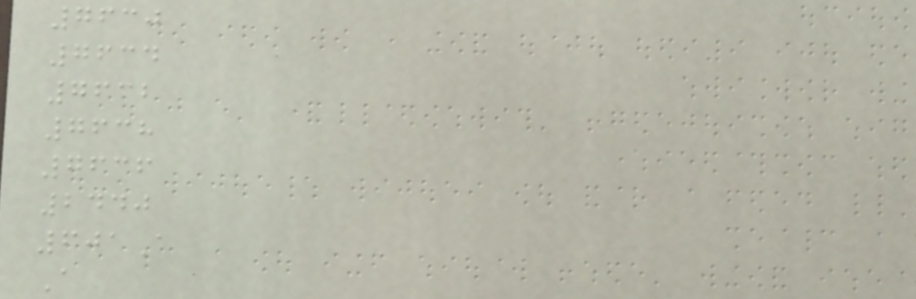7630
7634
7632
7638
7636
2440
601A
A
